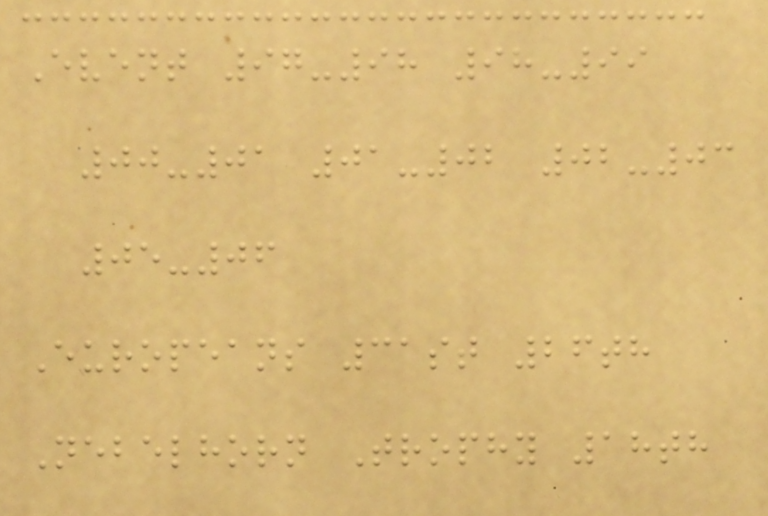Event 97-98 98-99
00-01 01-02 02-03
05-06
Europeans 31st 26th
Nebelhorn Trophy 18th
